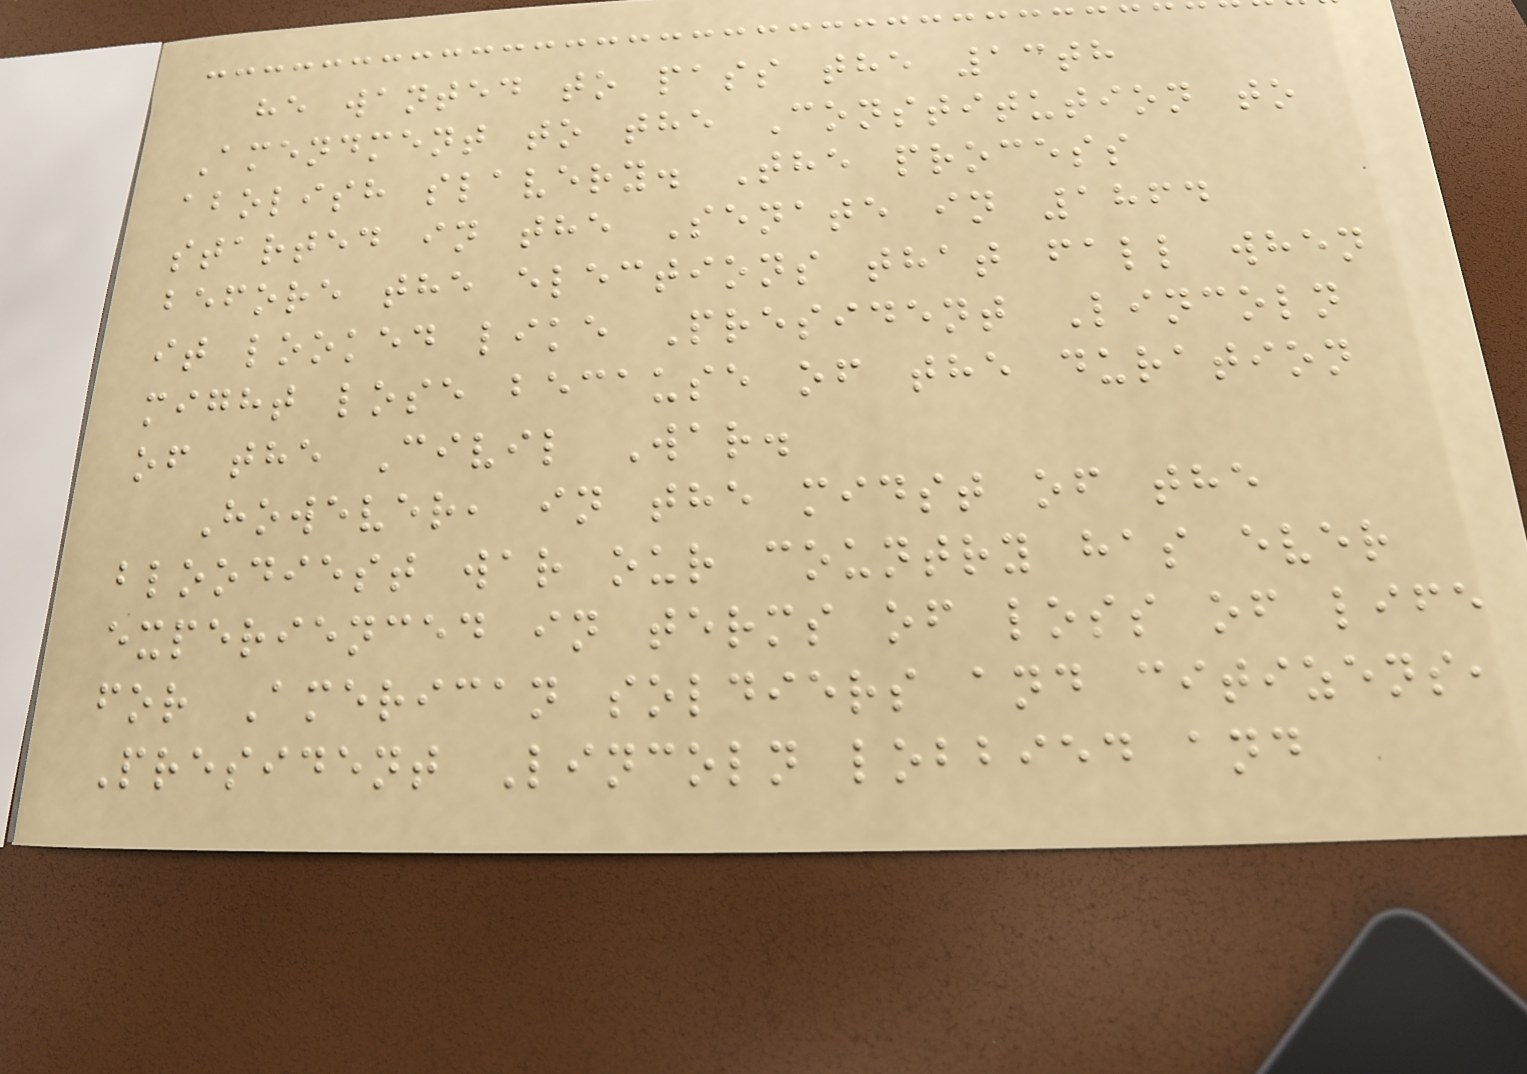he wanted to pass the 13th
Amendment to the Constitution to
abolish slavery. The process
started in the Senate in 1864
before the elections that fall when
it looked like President Lincoln
might lose because of the duration
of the Civil War.
However, in the midst of the
bloodiest war our country has ever
experienced in terms of loss of life
for American soldiers and citizens,
President Lincoln lobbied and
